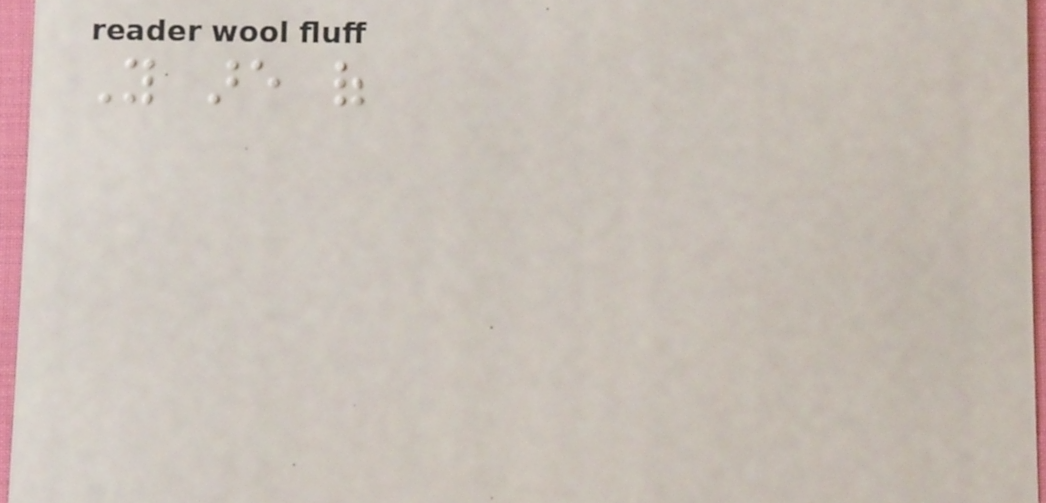You are of
